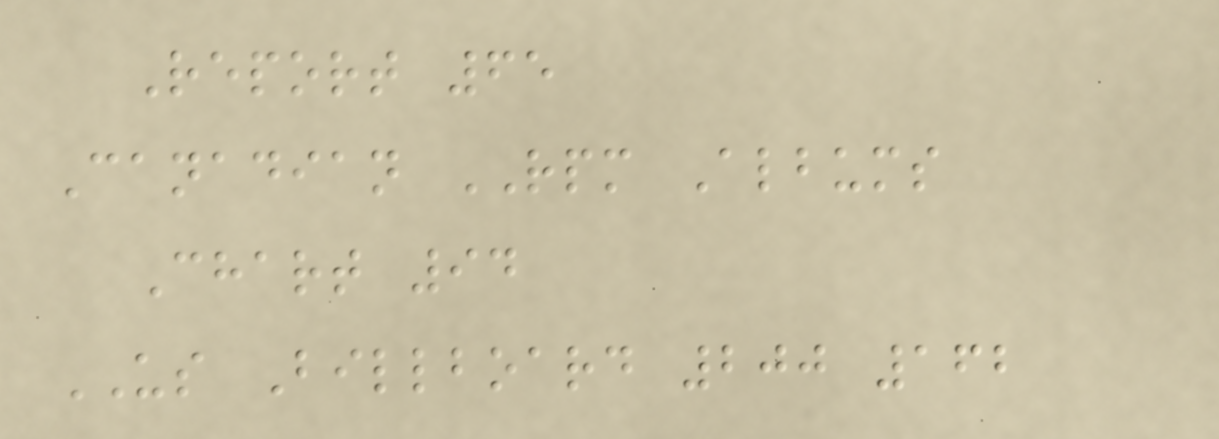Report 65
Canadian RPM Albums
Chart 94
US Billboard 200 162
